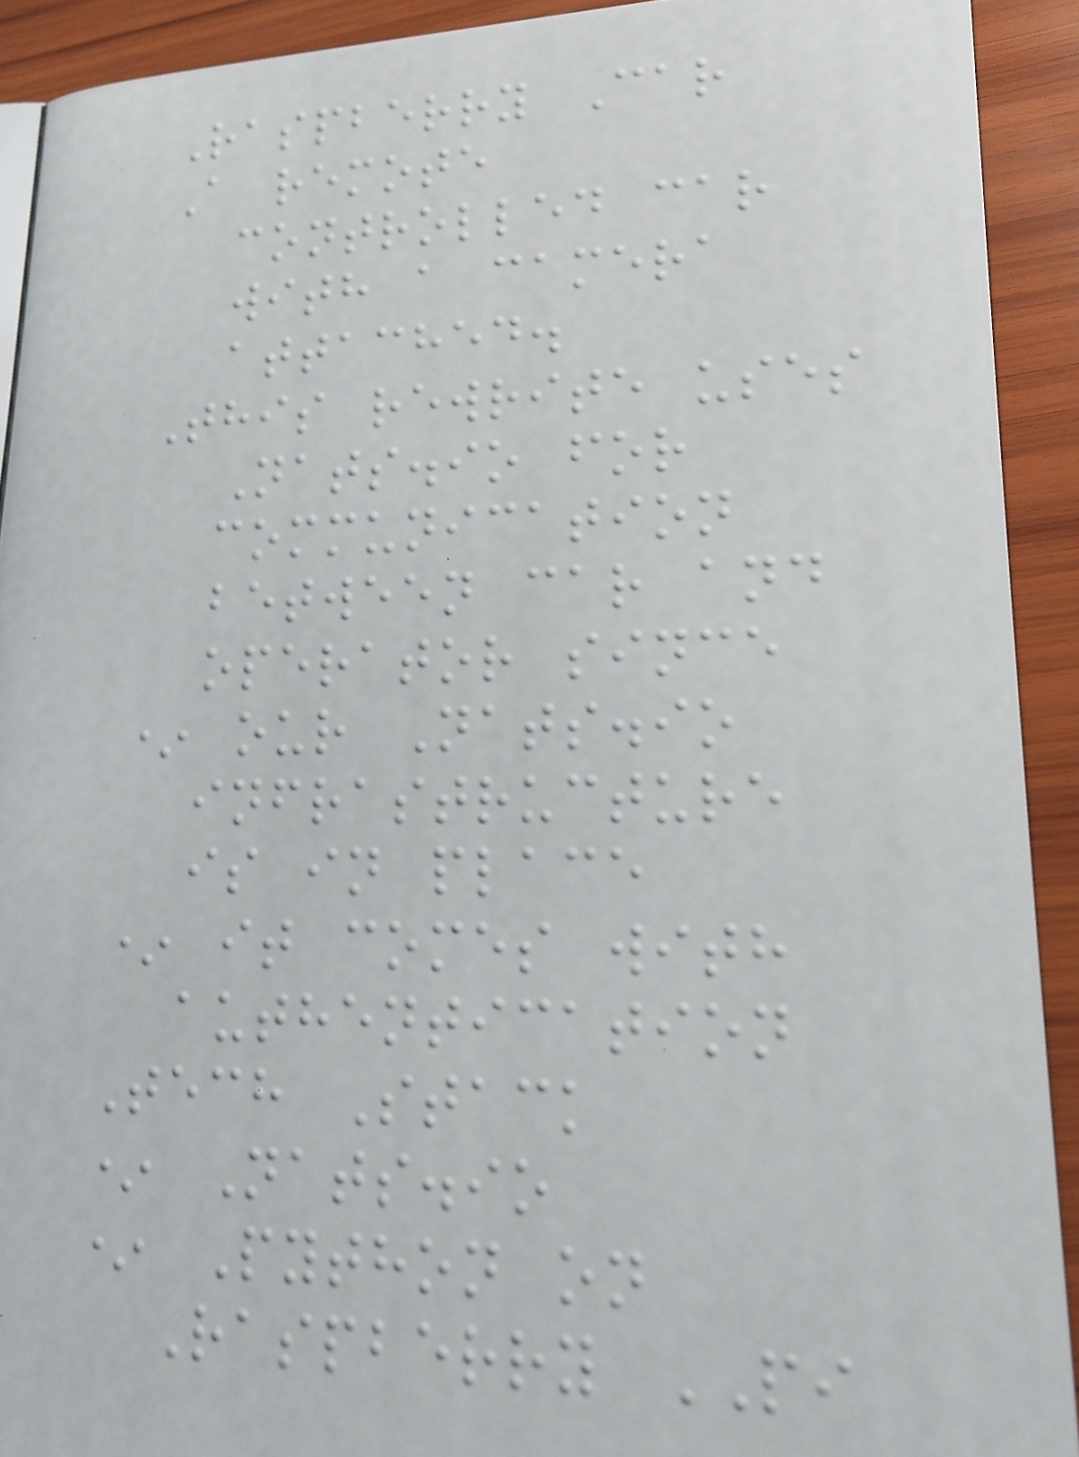Raspberry Car
A remote
controlled car
with a camera
attached.
This rewrite uses
Nats.io for
communication
between car and
operator since
* our Nats.io
infrastructure
is in place
* it comes with
authentication
Tech Stack
* Nats.io
* Python on
Raspberry PI
